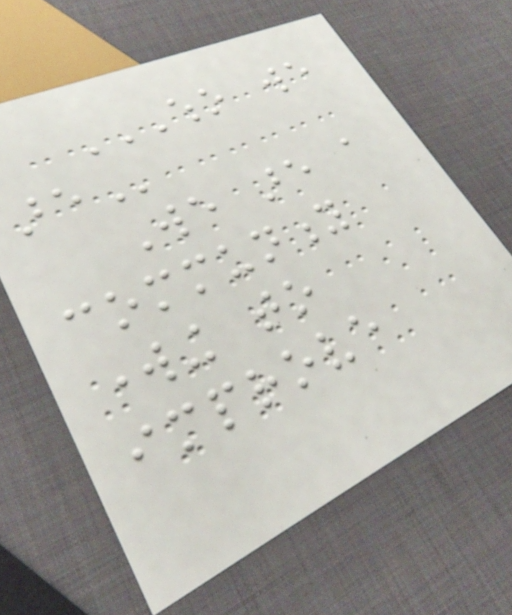WHO WE
ARE
We are a
community
working to
improve
